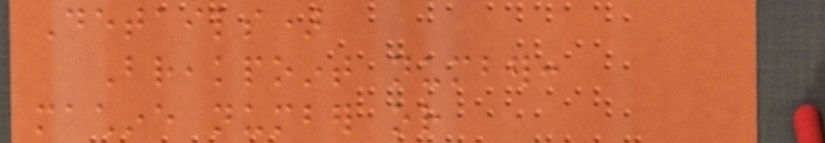Details)
Breakpoint number:
machine number or
